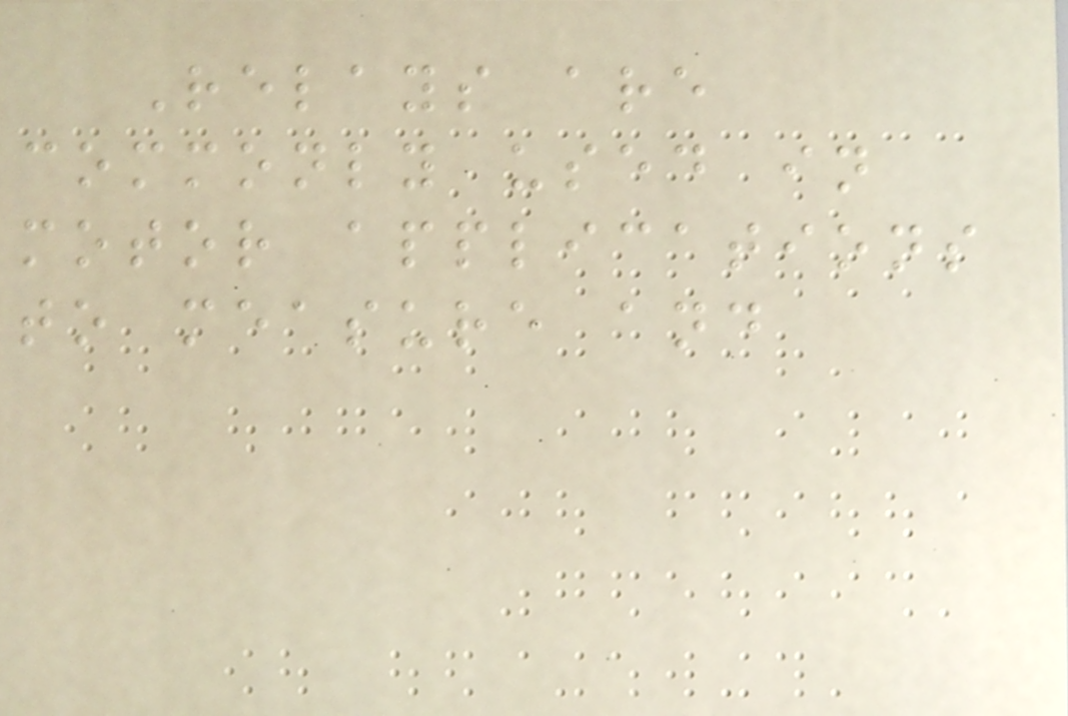Relays are
commonly used in
motor applications
to measure and
